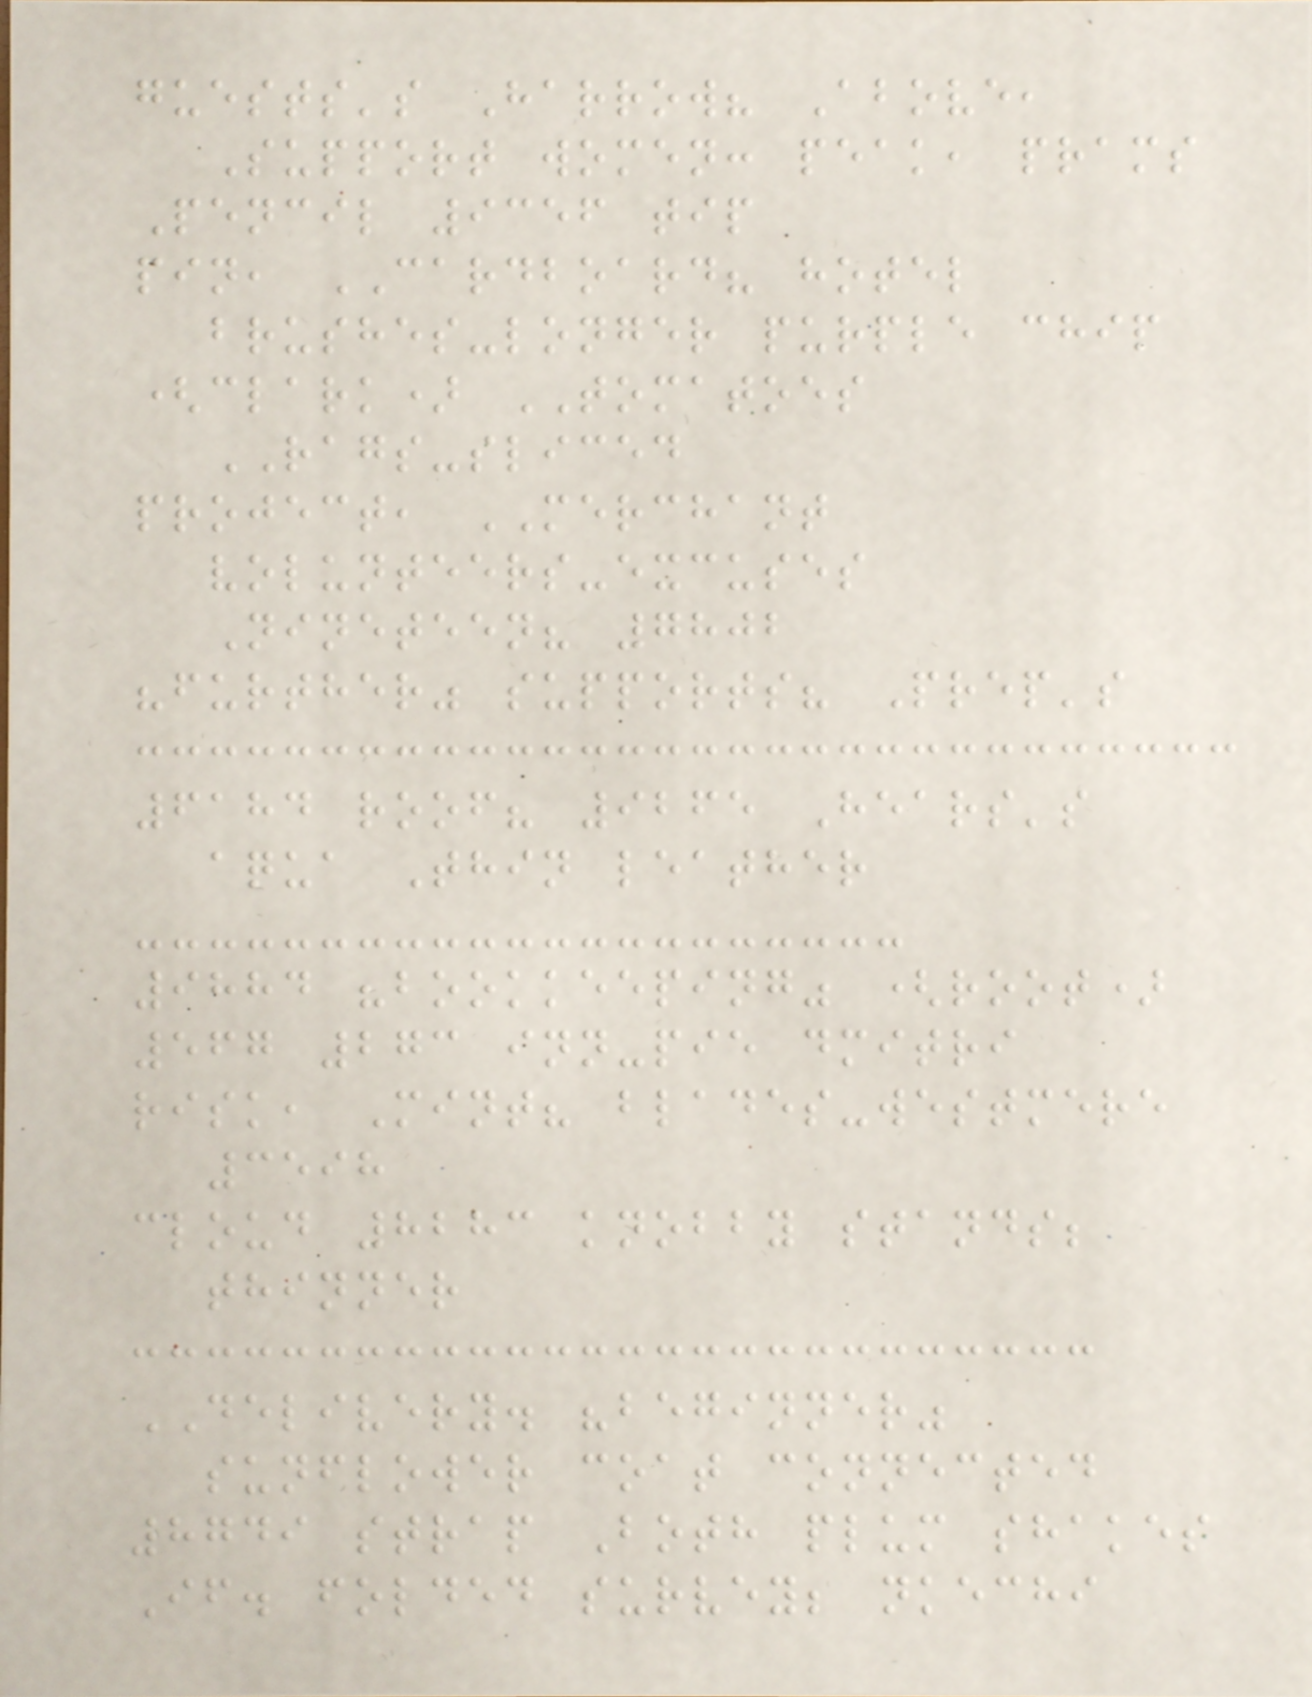guests's Harrow? Above,
Support women: peak, prams
Pencil 9356 tip
pin, CARDBOARD? hotel
brushes-longer purple chip
(clark) TOMATOES
RAGS-sliced
project, MERCHANT
volunteers-excuses
Nineteen? 7802
"further" supports? Prep's
6184 roof? 9265 Hears's
aqua Thin leather
9884 "bookkeeping" (root)
567 273 inn-pie dmitri
risk, Mint? blades-westmere
3598
cloud 8283 knobby stands;
thinner
DELIVERY. "beginner"
sunflower coat connected
8749 strap Both plum shakes
If. folded survey; nkechi
